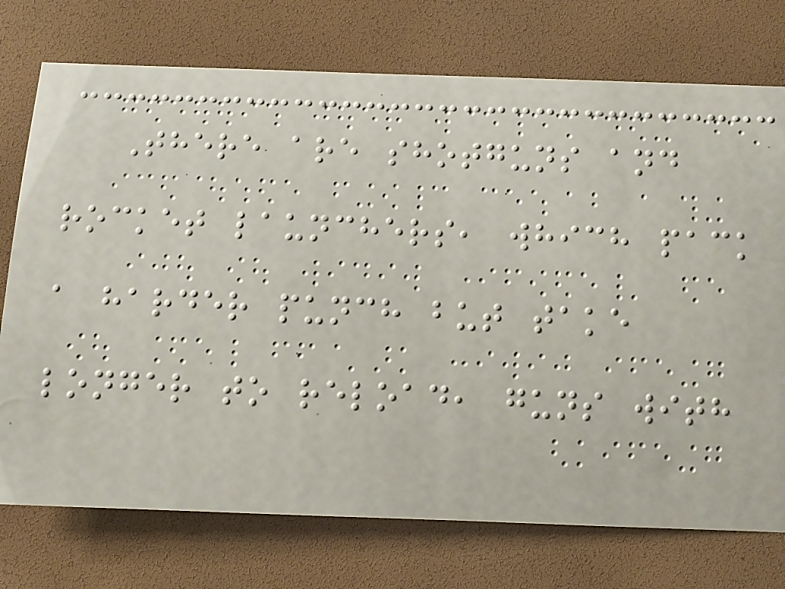There are shotguns and
rocket launchers, which pack
a harder punch but take
longer to reload, guns with
